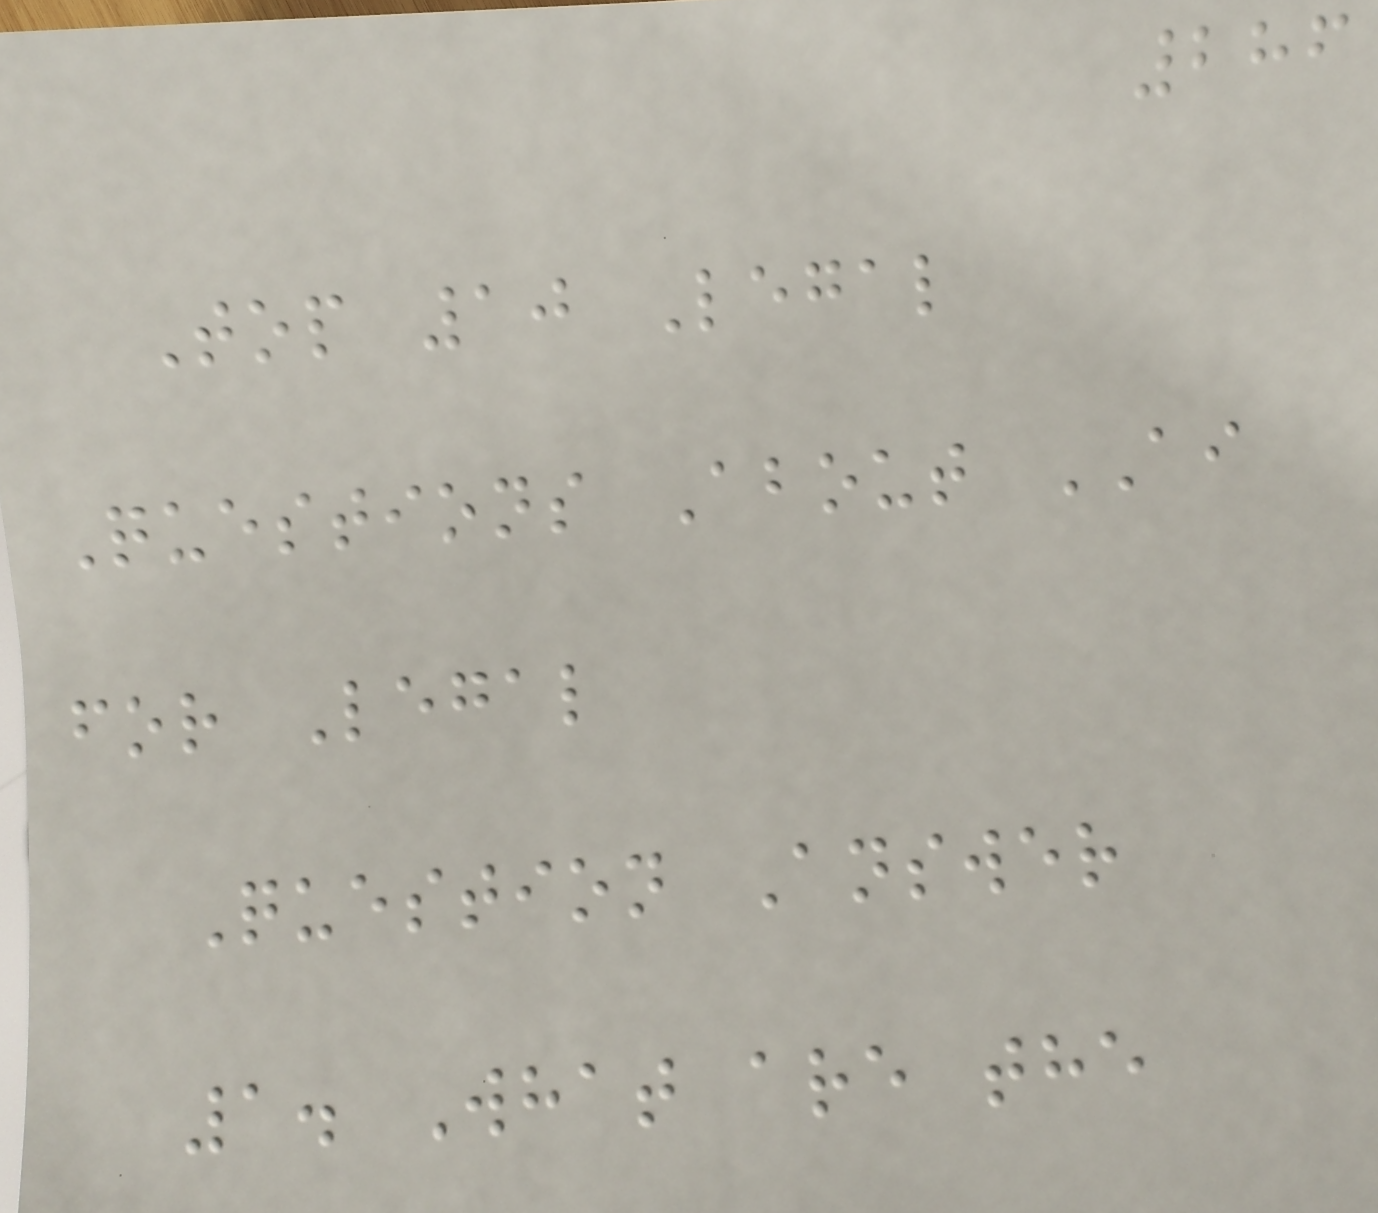286
Top 10 Legal
Questions About AI
for Legal
Question Answer
1. What are the
